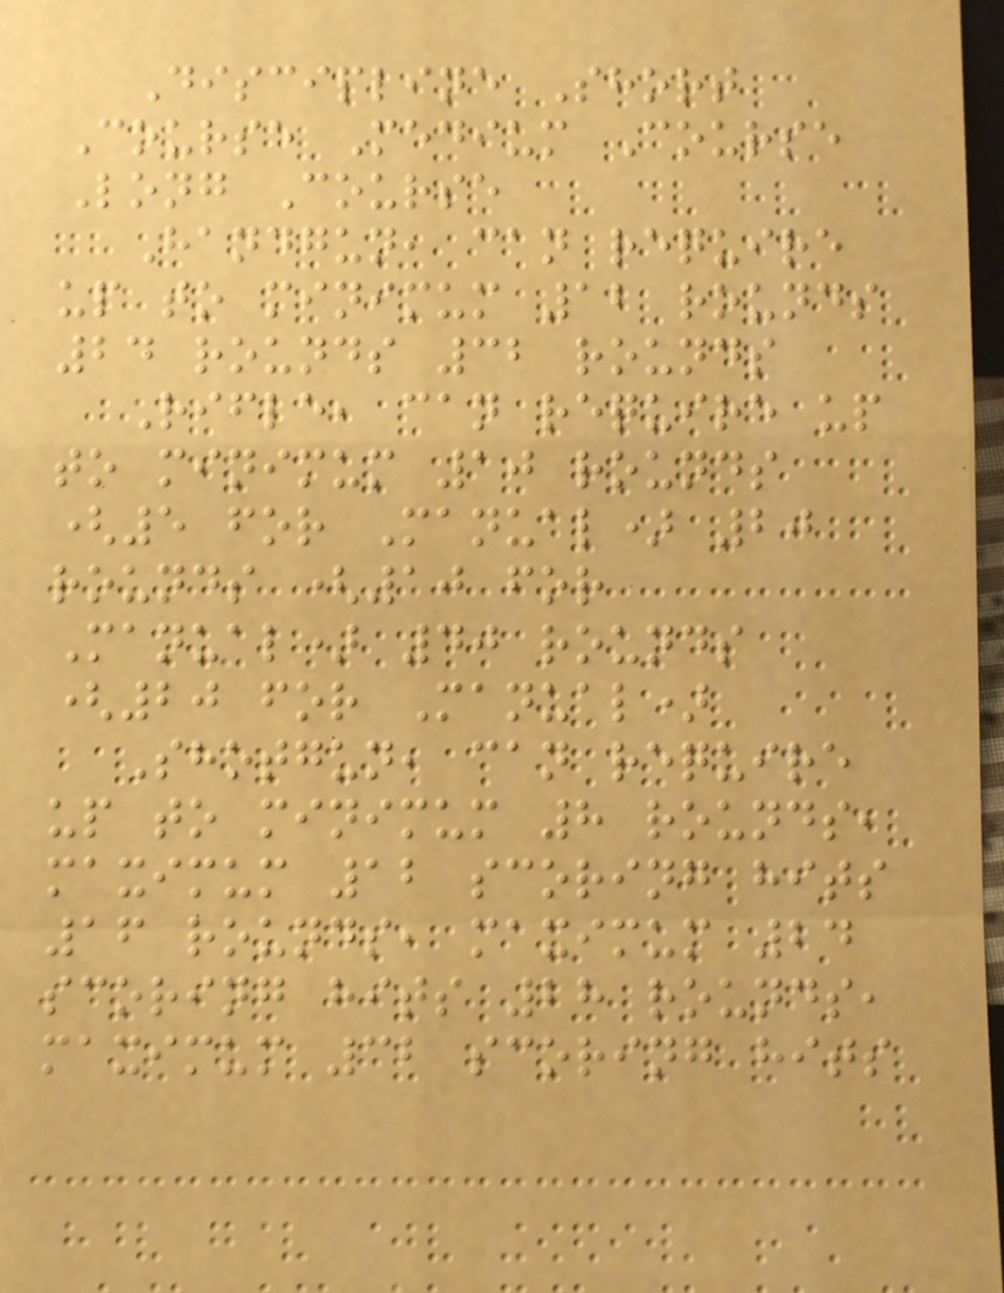Discipline Short
Course Medium Course
Long Course
Handgun, can require
up to minimum 12 rounds
24 rounds 32 rounds
Rifle, can require up
to minimum 10 rounds
(5 for Manual) 20
rounds (10 for
Manual) 40 rounds
(20 for Manual)
Shotgun, can require
up to minimum 8 rounds,
maximum 12 scoring hits
16 rounds, maximum 24
scoring hits 28 rounds,
maximum 32 scoring hits
